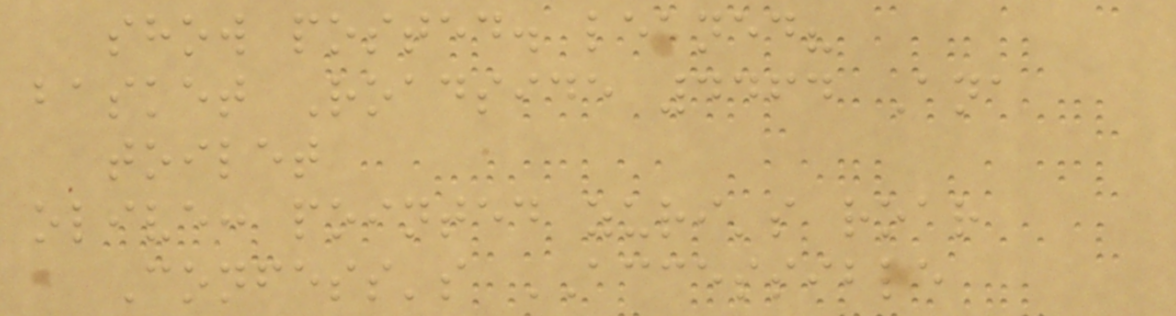show posted. leaned?
basket Roadside 4464 Ana
toilet
olive: pointed zuri's roar
Confess's ACCESSIBLE
